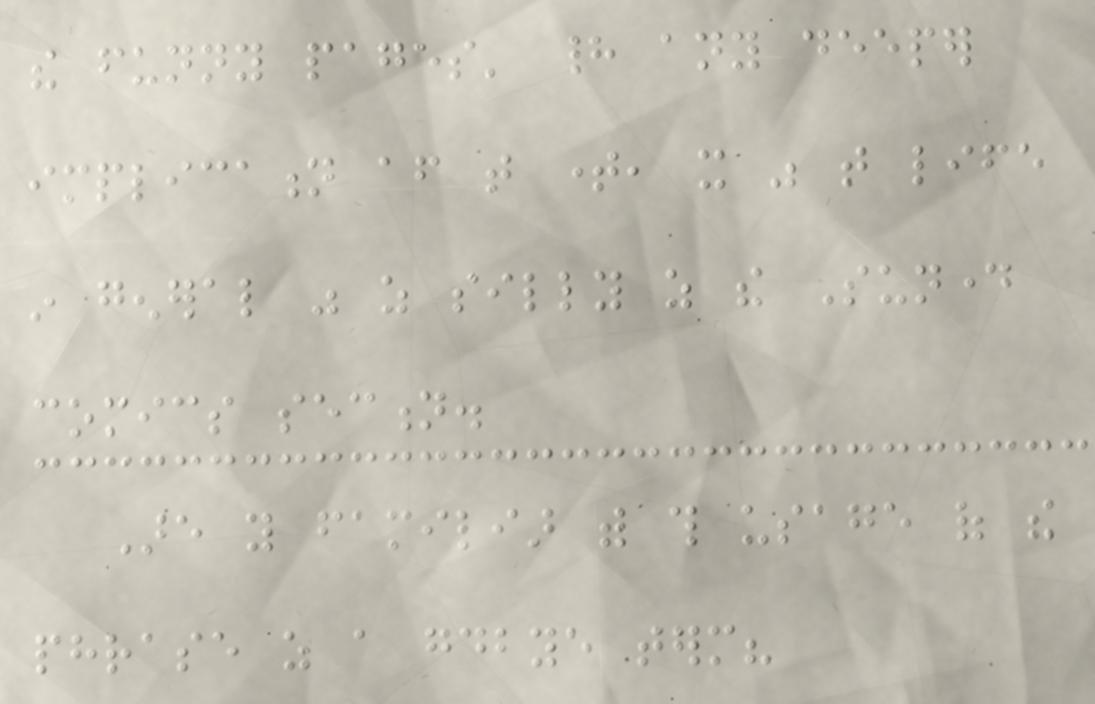the funny pages' had any deeper
implication after that time, it was that life
in general was as silly as the Sunday
comics section.
Are you familiar with this usage of the
phrase as a goodbye term?
